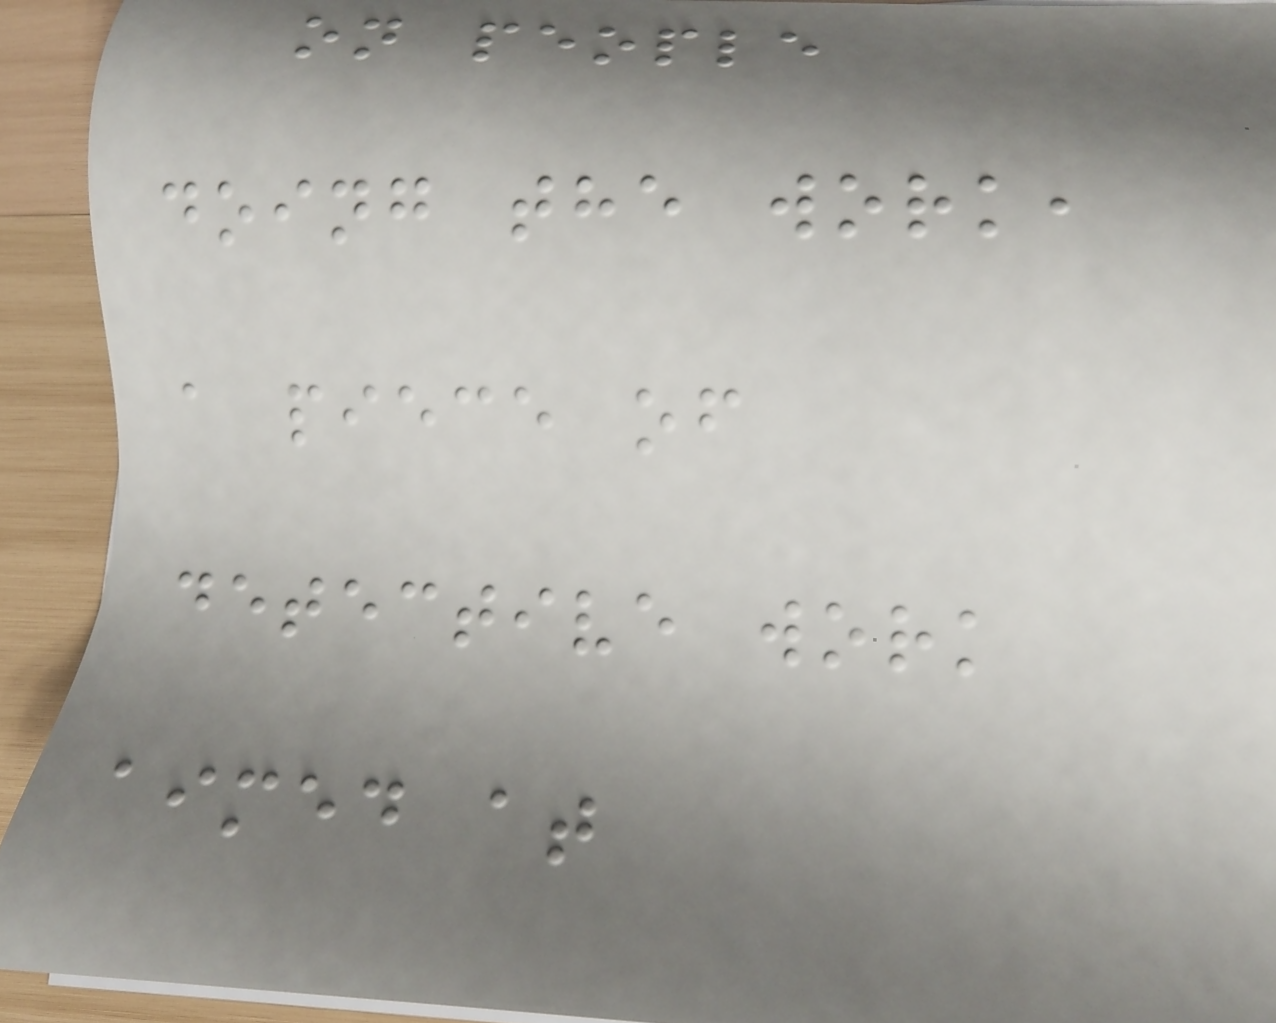on people
doing the work,
a piece of
detective work
aimed at
